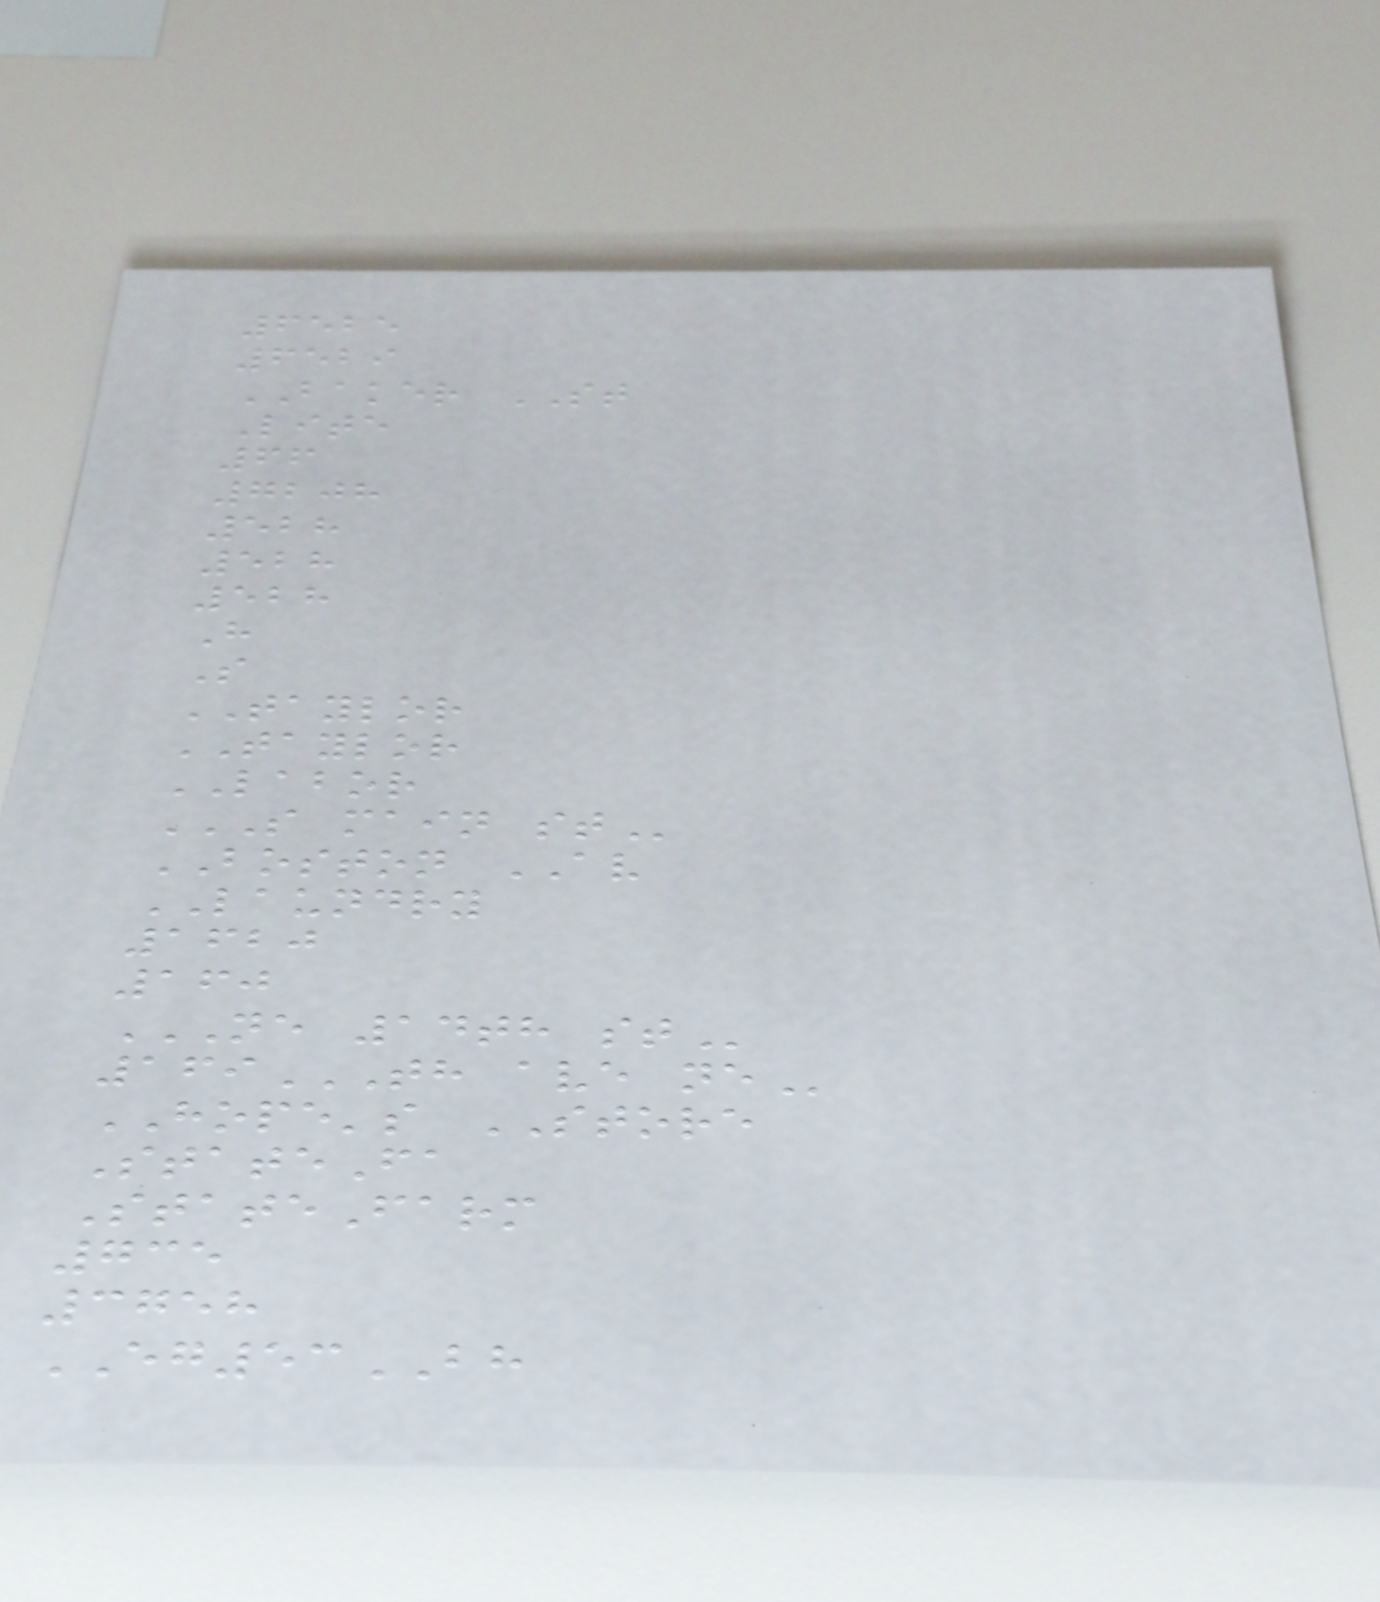6525
6529
BAKER ST
Lite
66
7208
528
528
528
H
S
TAYLOR
TAYLOR
LABOR
S MAIN ST
BOSTON AV
LAUNDRY
1620
160
NE 14TH ST
169TH AVE NE
HOPE's STORE
StateFa
StateFarm
735
3758
EG53BH
